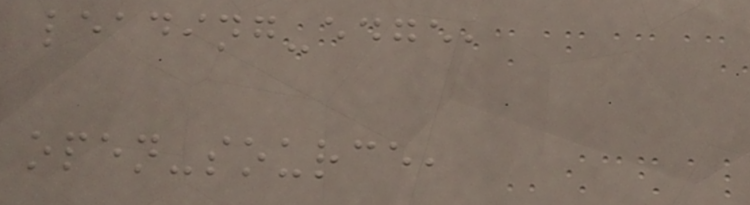leading-edge,
open-source,
